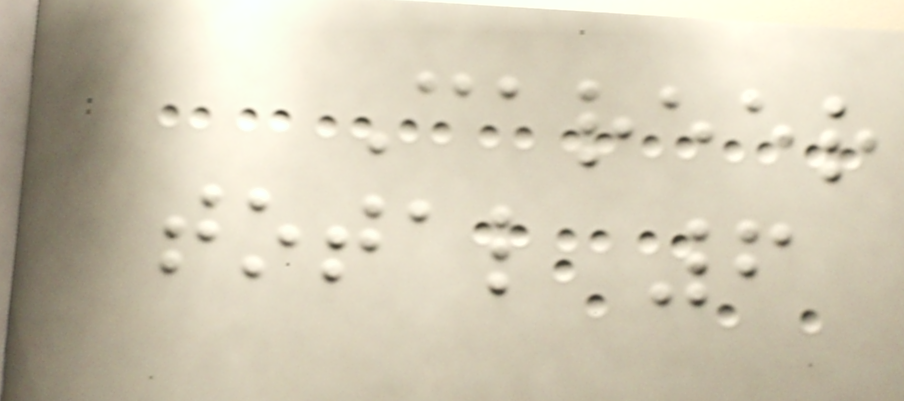Career
total 6
